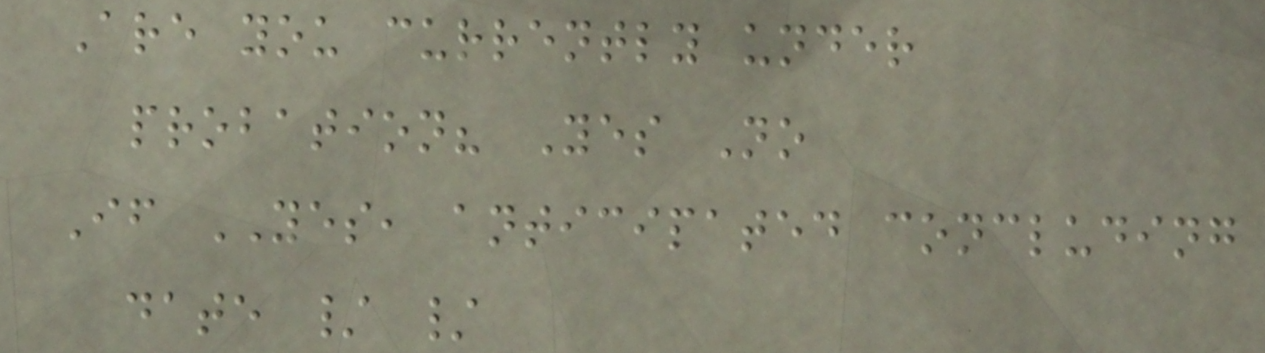Are you currently under
probation? Yes No
If YES, anticipated concluding
date / /
